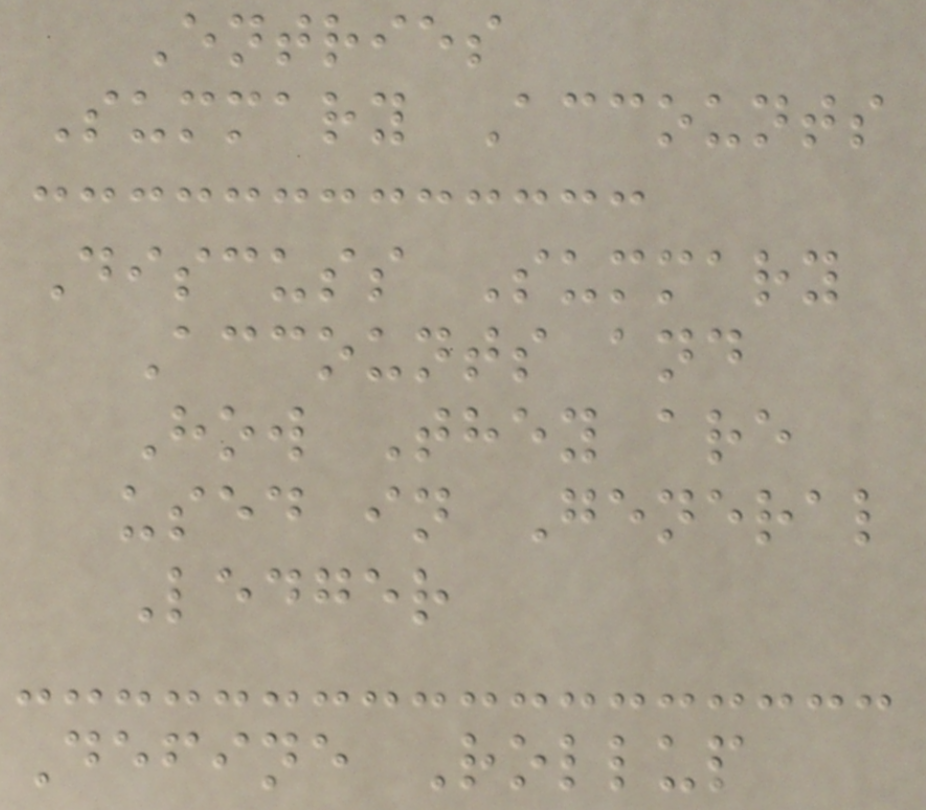Entries
Summary Accounts
Discuss Summary
Accounts and
How They are
used in General
Ledger
Define Rollup
